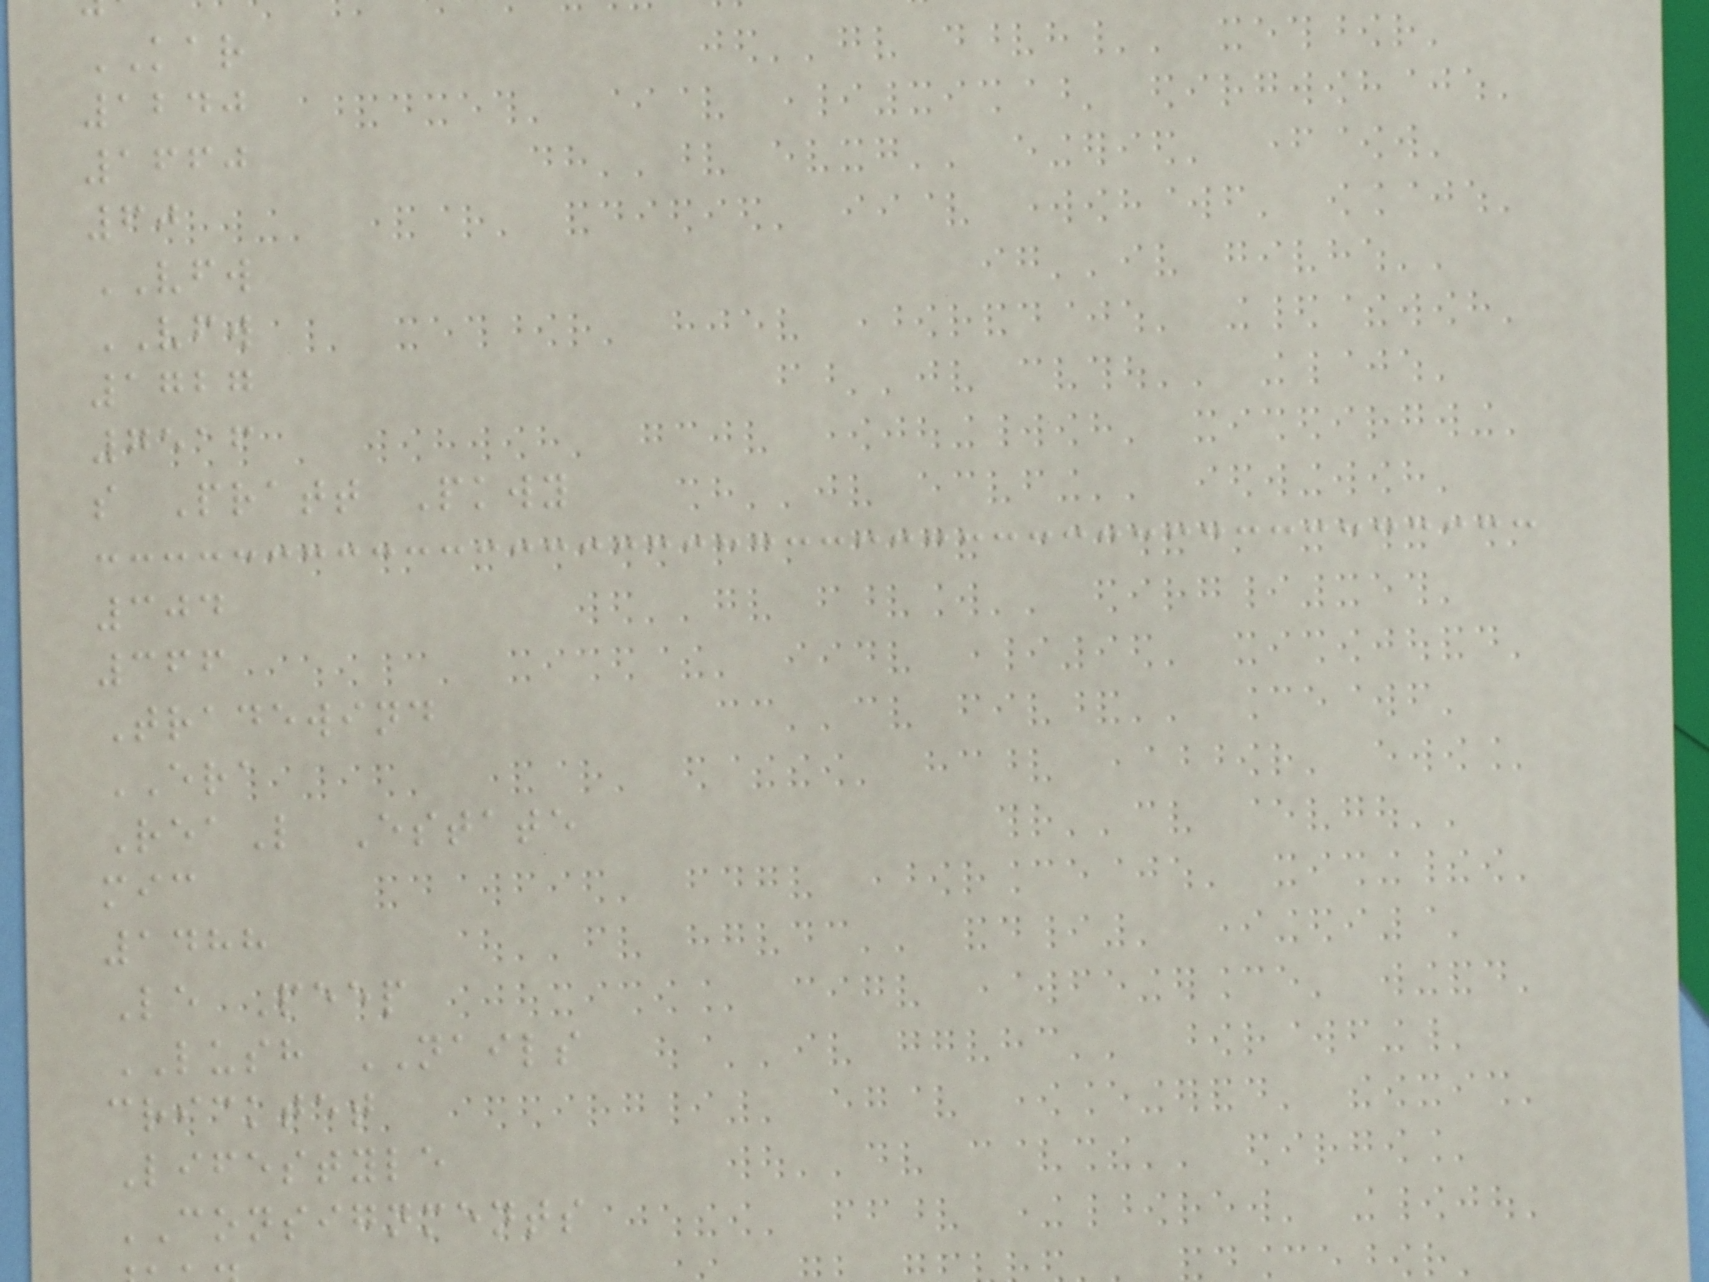KAR
1240
1660
60
VFW
VFW
1727
7516
s Pratt Pkwy
304
366
Tradewind
ERA
ReaL Estate
mic
1488
Le Peep
LUSH NAILS
cricktet
Lifestyle
CONSIGNMENTS
